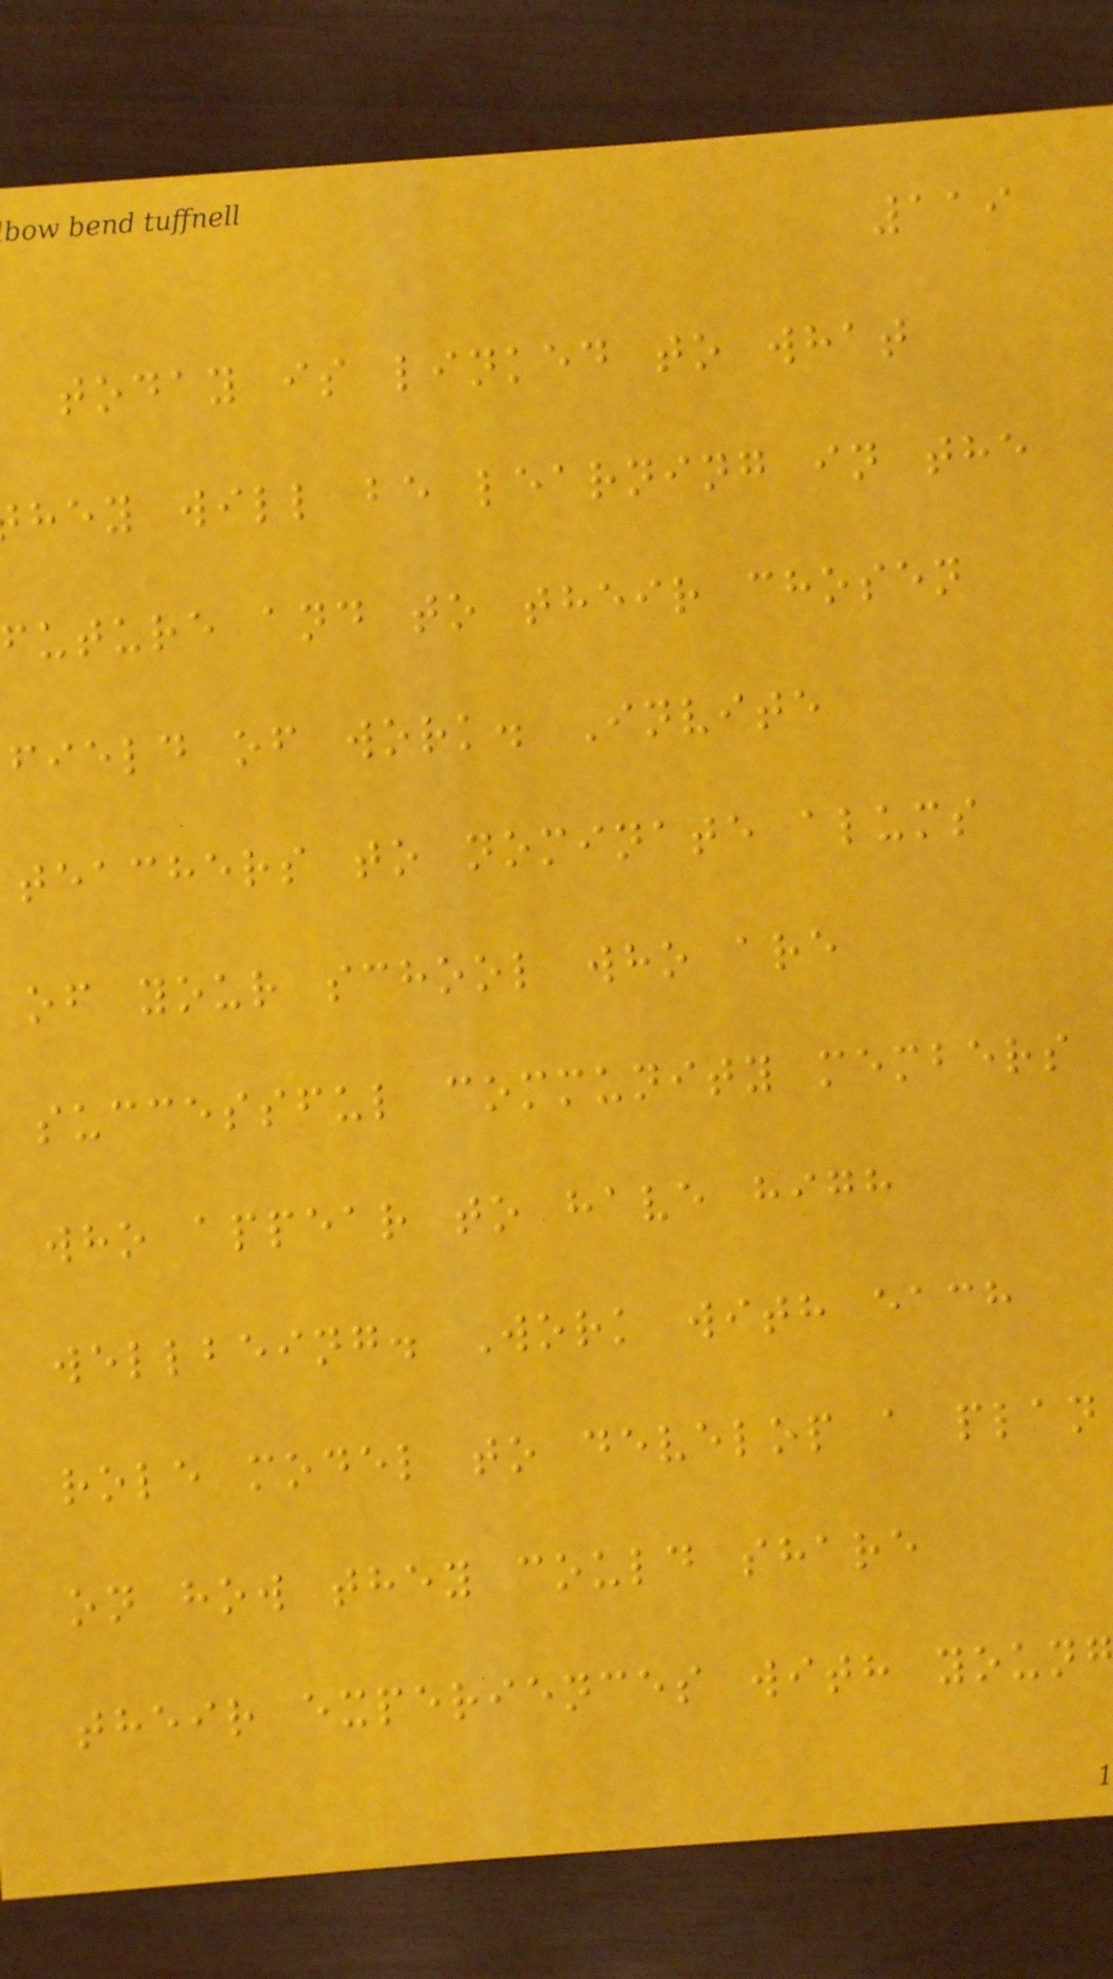119
today is linked to what
hey will be learning in the
future and to their chosen
field of work. Invite
teachers to nominate alums
of your school who are
successful community members
who appear to have high
wellbeing. Work with each
role model to develop a plan
on how they could share
their experiences with youn
